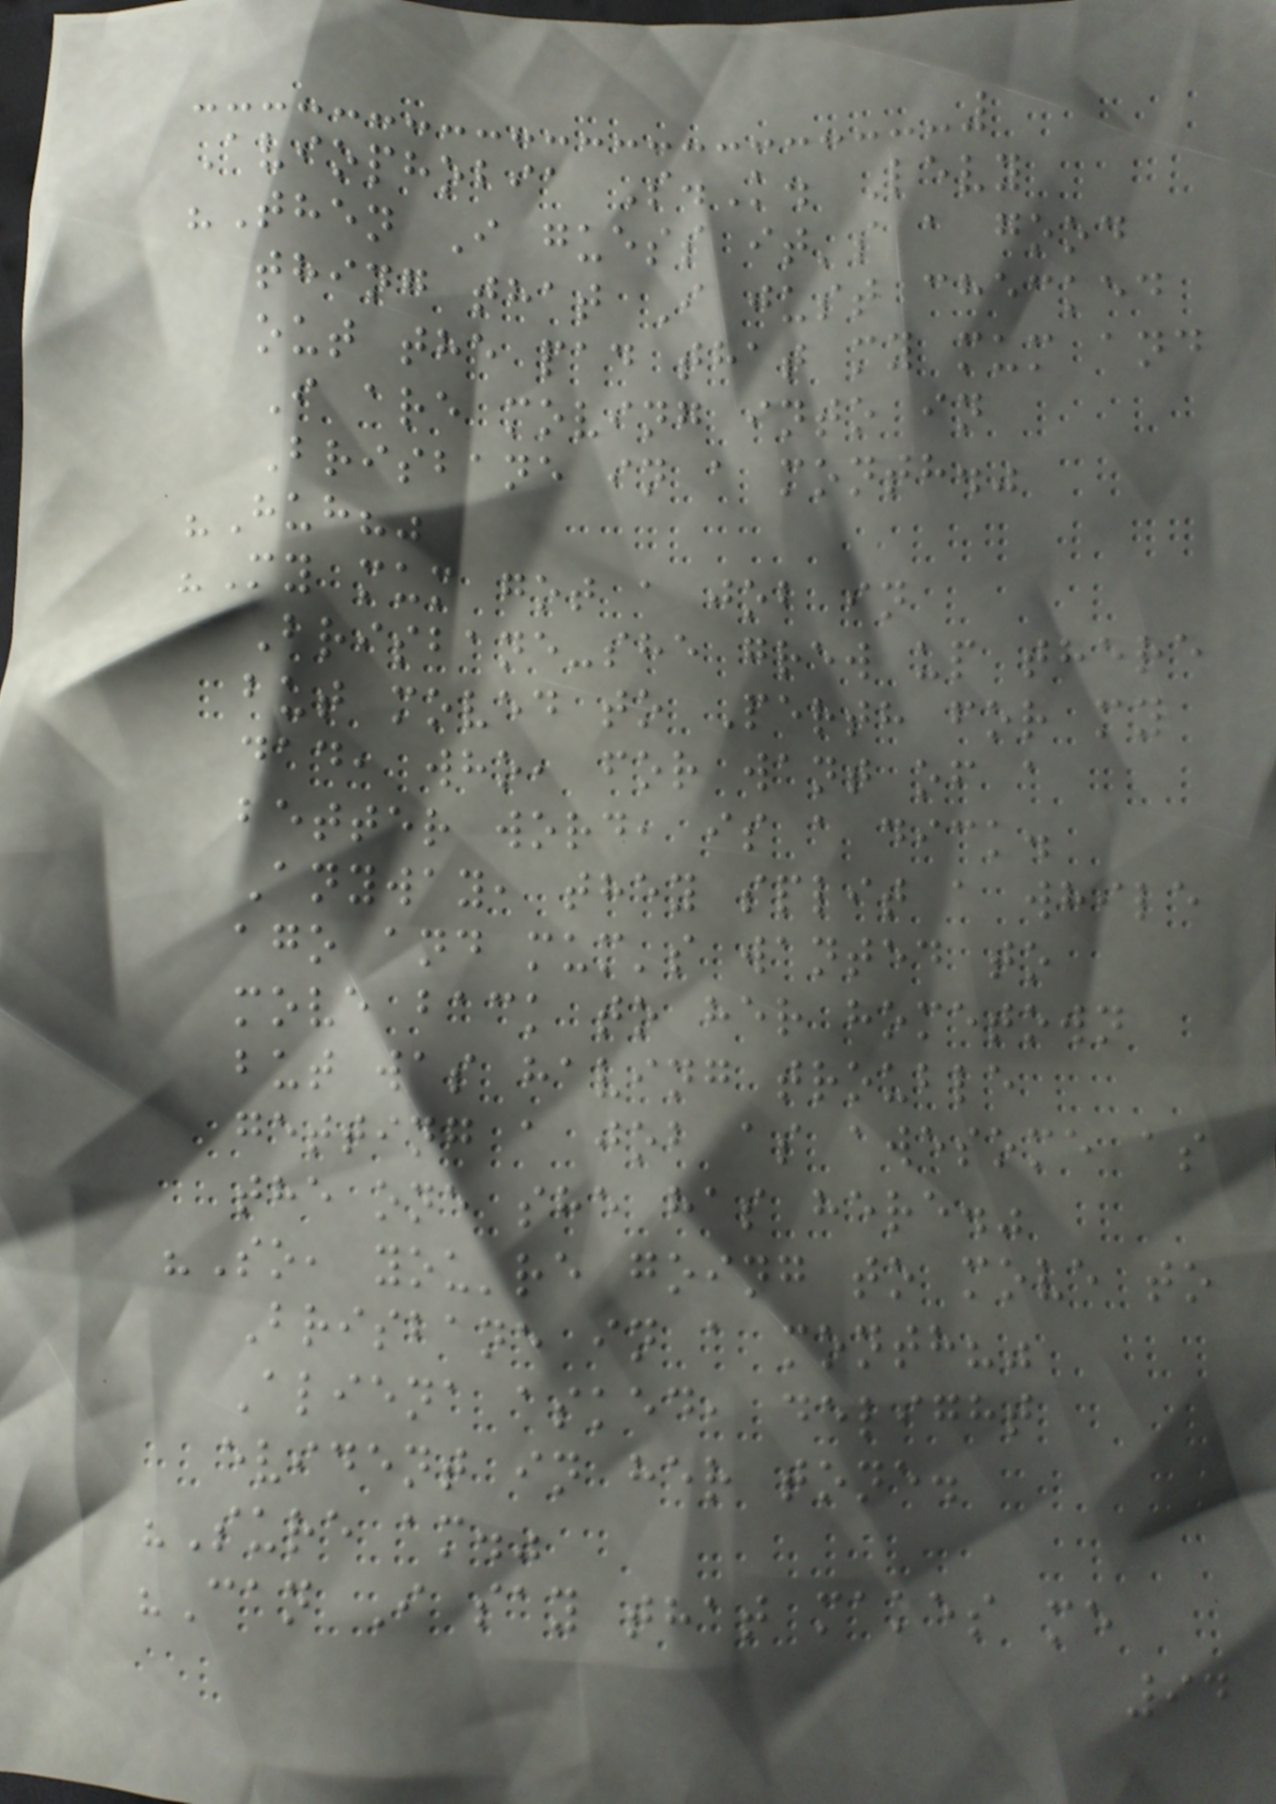Aviophobia S.K. Levy
"Then I guess it's a good
thing that I just checked
out the pad that my mum and
I are moving into in
Brisbane in a month."
"Huh?"
"My mum got a job in
Brisbane-she grew up there
but moved to Perth for my
dad, who, for want of a
better word, is a dick.
Anyway, they split a while
ago and mum's wanted to
move back to her hometown
but was having trouble
getting a job as awesome as
the one she has here."
"So, you're going to move to
Brisbane in a month?"
Aliena asked, delight
evident in her tone.
"Sure am."
"Can I say that makes me
94
